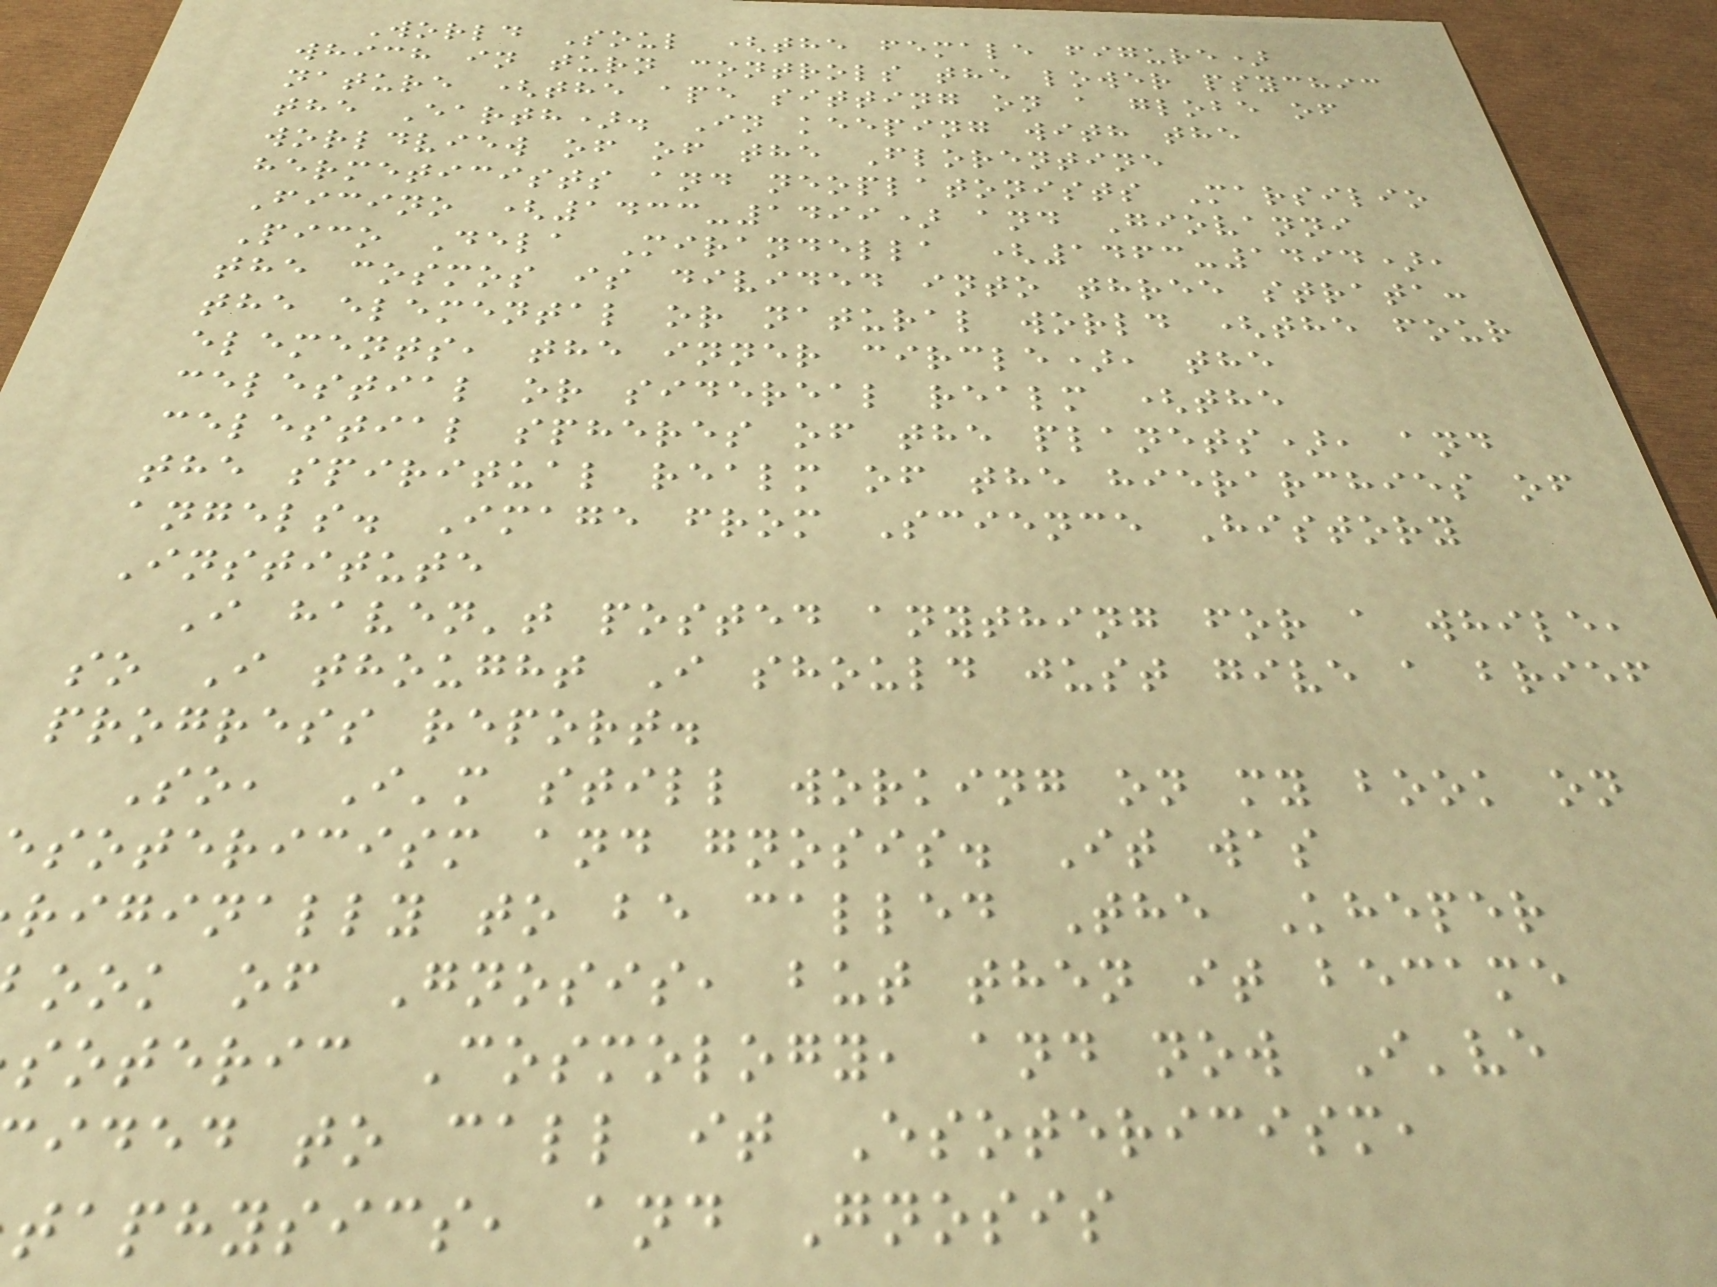World Soul (the female figure)
which in turn controls the lower psychic
nature (the ape sitting on a globe of
the Earth). In keeping with the
worldview of of the Florentine
hermeticists and neoplatonists Marsilio
Ficino (1433-1499) and Giovanni
Pico Dela Mirandella (1463-1494),
the cosmos is divided into three strata:
the elemental or natural world (the four
elements, the inner circle), the
celestial or sidereal realm (the
celestial spheres of the planets), and
the spiritual realm of the hierarchies of
angels. Image from Science History
Institute
I haven't posted anything for a while,
so I thought I should just give a brief
progress report.
So, I'm still working on my book on
sotericism and gnosis. It was
riginally to be called The Kheper
ook of Gnosis, but then it became
soteric Cosmology, and now I've
ided to call it Esotericism,
taphysics, and Gnosis
